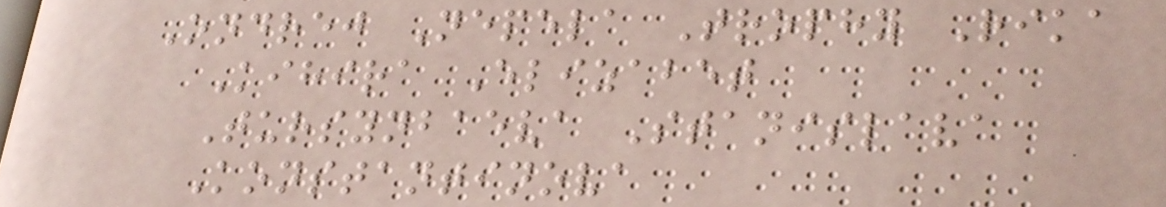Ondrej Nepela Trophy Rika
Kihira Elizabet
Tursynbaeva Stanislava
Konstantinova
